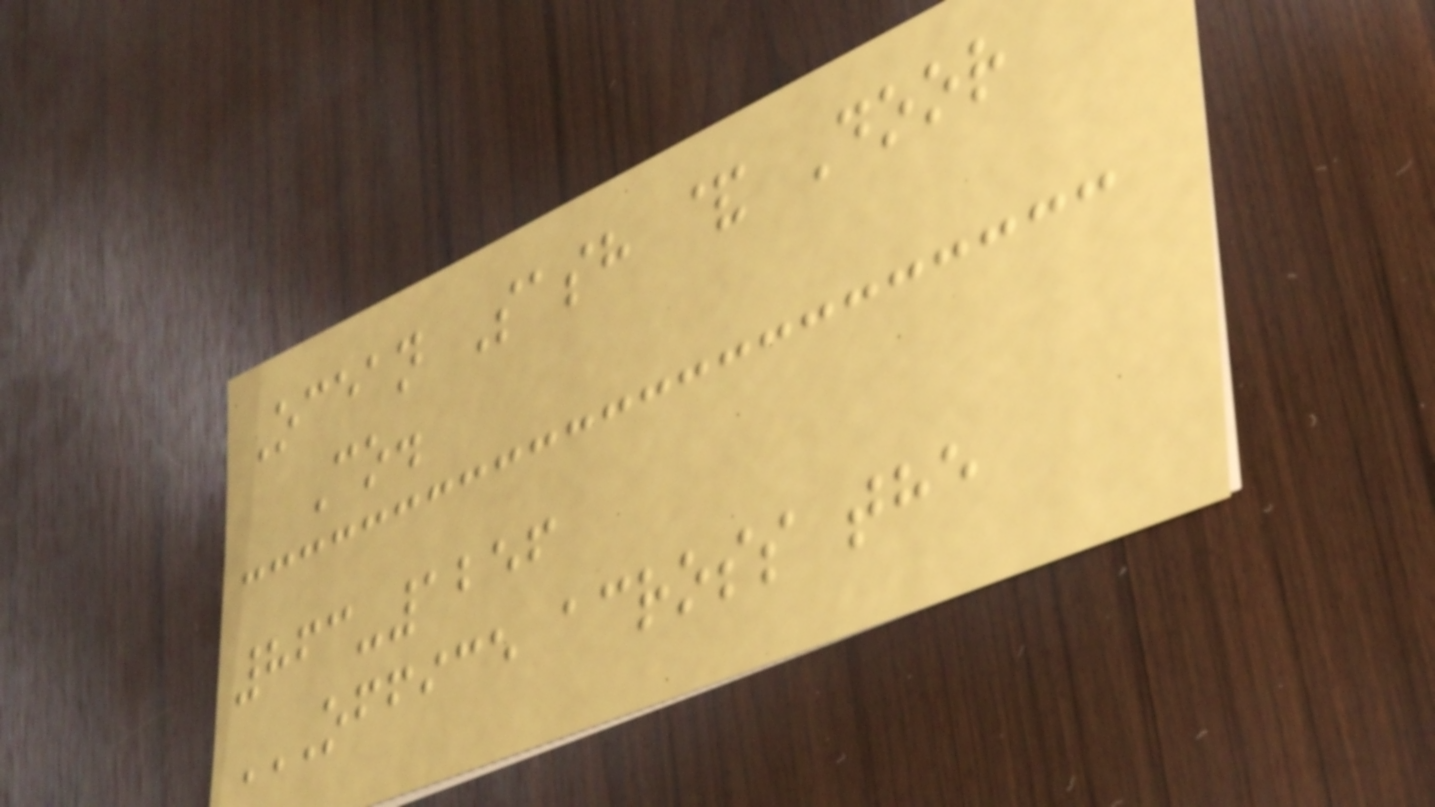Ocean Sash & Door
Co.
863-1256
OFFICE ACROSS THE
